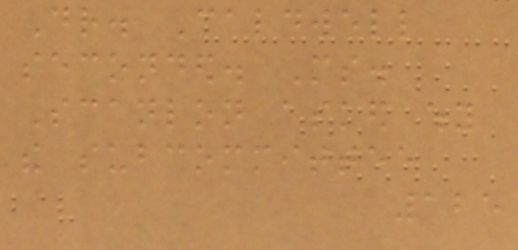Dr. Caldwell
seconded. Ms.
Scanlon asked why
the subcommittee
125
